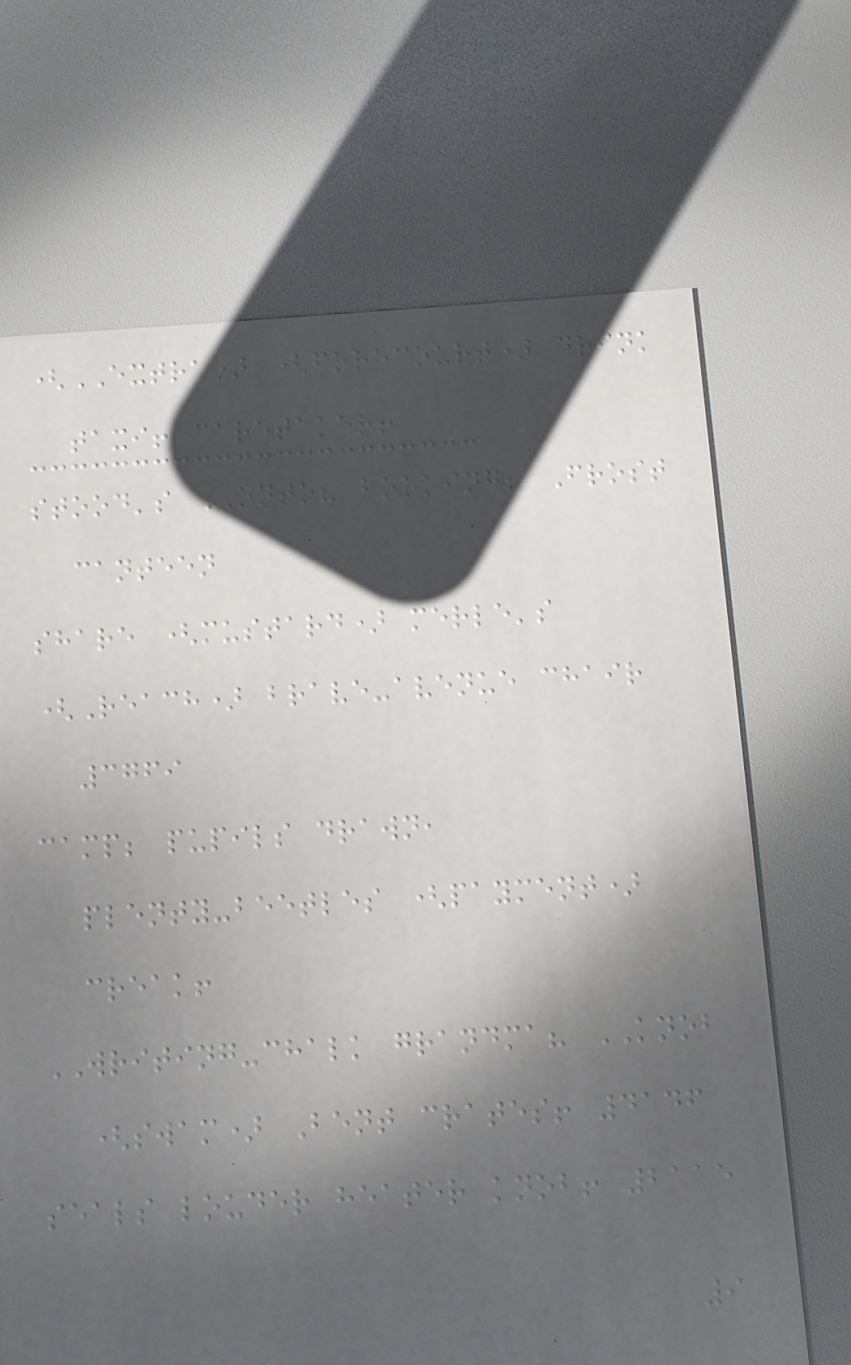(EXTRA) (forecourt) drink
taxi! caretaker!
stood's ONTO? booking; Frost
canteen
share (mustard) merle's
(Reach) brave-avenue chair
3769
camp; pupils drawn,
plenty-beetles (payment)
creak!
WRITING-chalk grandma? KNOB
(swam) Bent crates! 4146
seals louder heater knob! 2115
9
